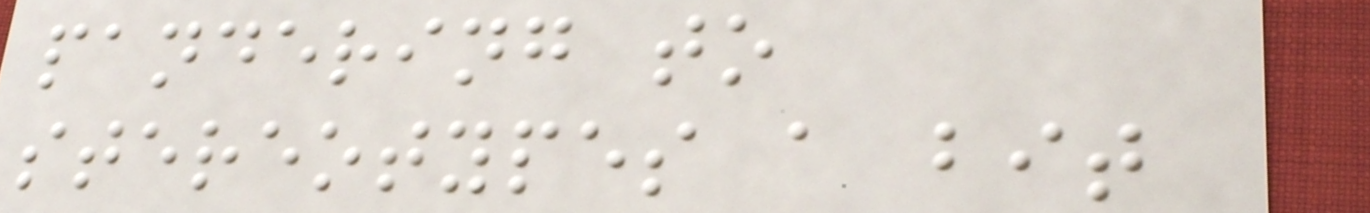pandering to
stereotypes a bit
